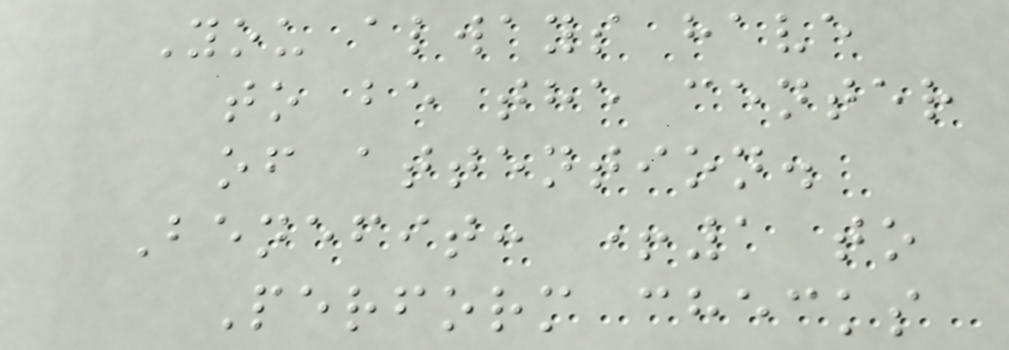You always have
to be the center
of attention.
Benefit: +1 to
Perform checks
